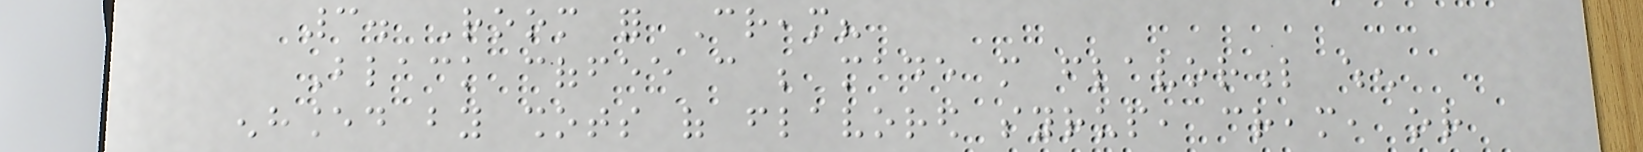3. Room for Cream?
Black coffee can be made more flavorful when
enhanced by shots of flavored syrup, cream, or
